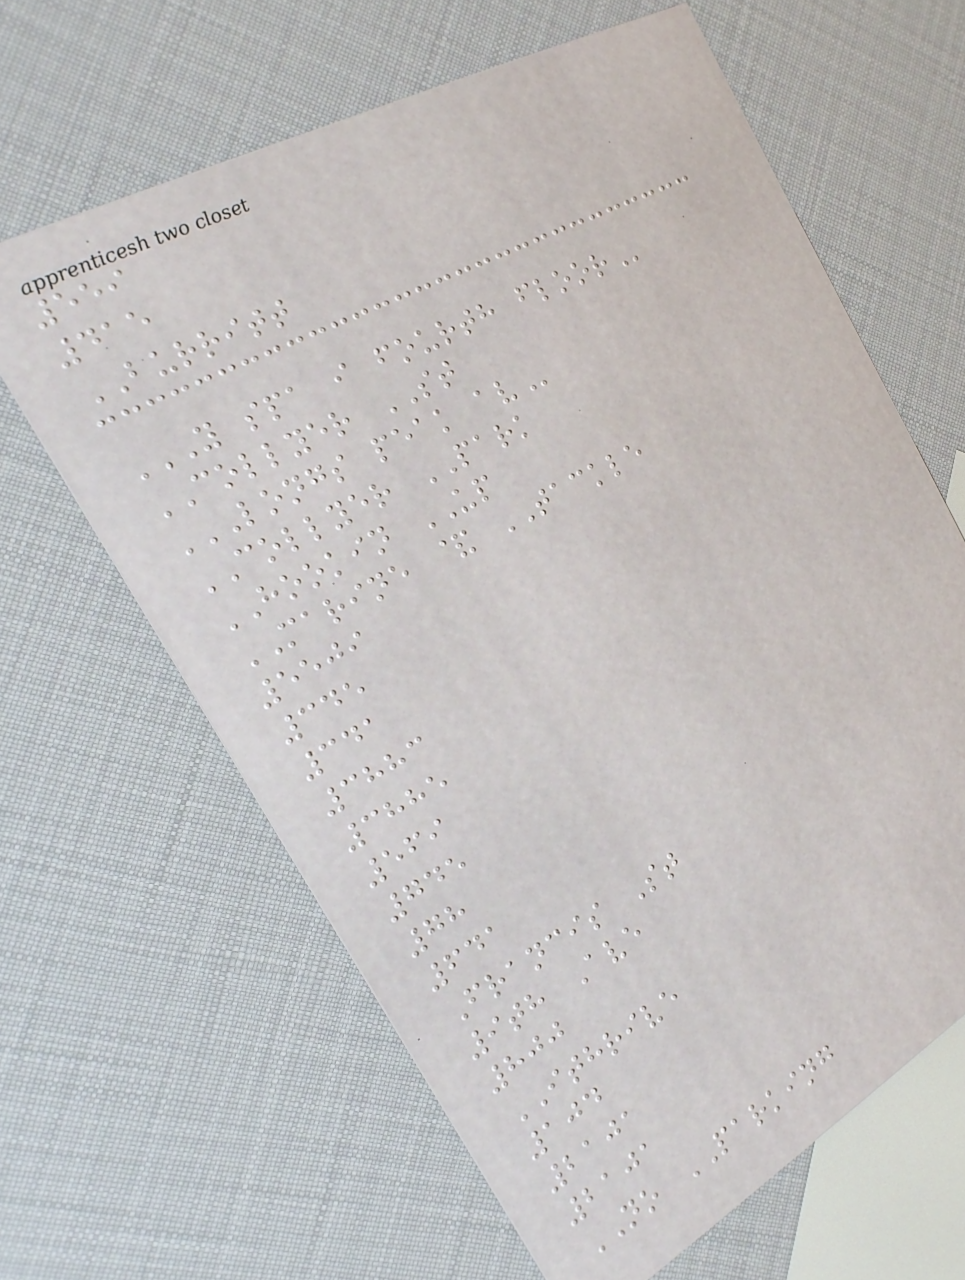559
415
BURRITT
Y SPA I FOURTH FLOOR
COLLYER ST
LONGS PEAK AV
COLLYER PARK
HOOKIN UP
MARINE & TACKLE
5509
345
341
3883
3885
569
745
78
641
Francis St
9th Ave
800
ITHRIVE
104
2101
2101
NO PARKING
